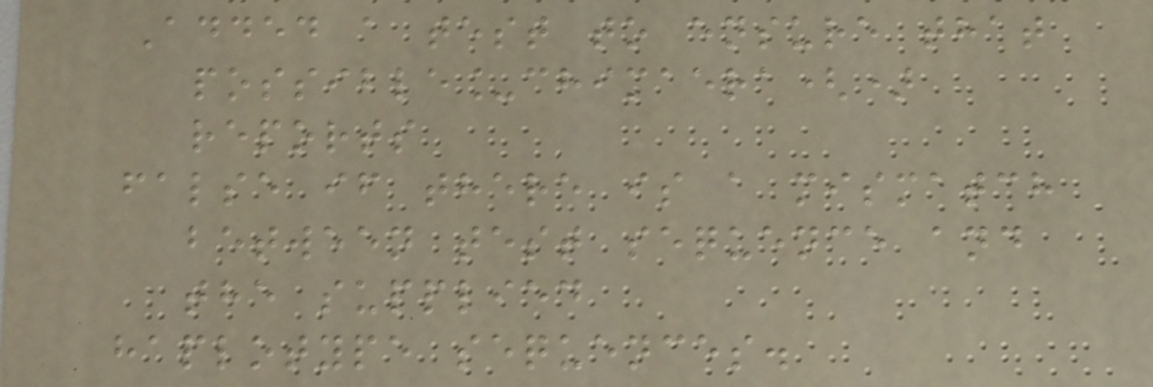Added a test to ensure that
possible_chimaera()
reports
false if there is a mismatch
between test sequence and
the supplied
haplotype sequences.
